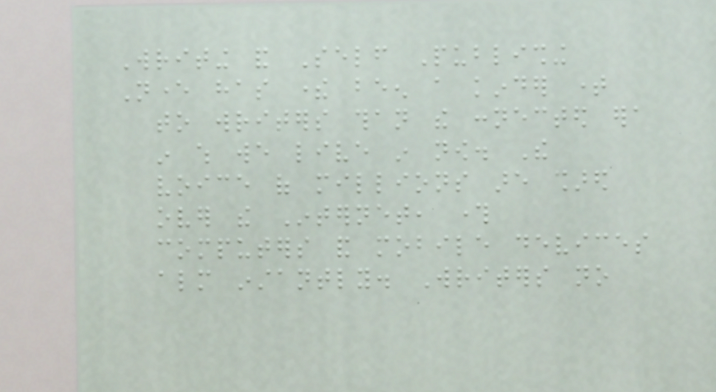Writing and Self Publishing
Never has there been a kinder time
to writers than the connected era
in which we live in now. The
voice of millions are shared
over the Internet, through
computers and mobile devices
almost instantly. Writers no
